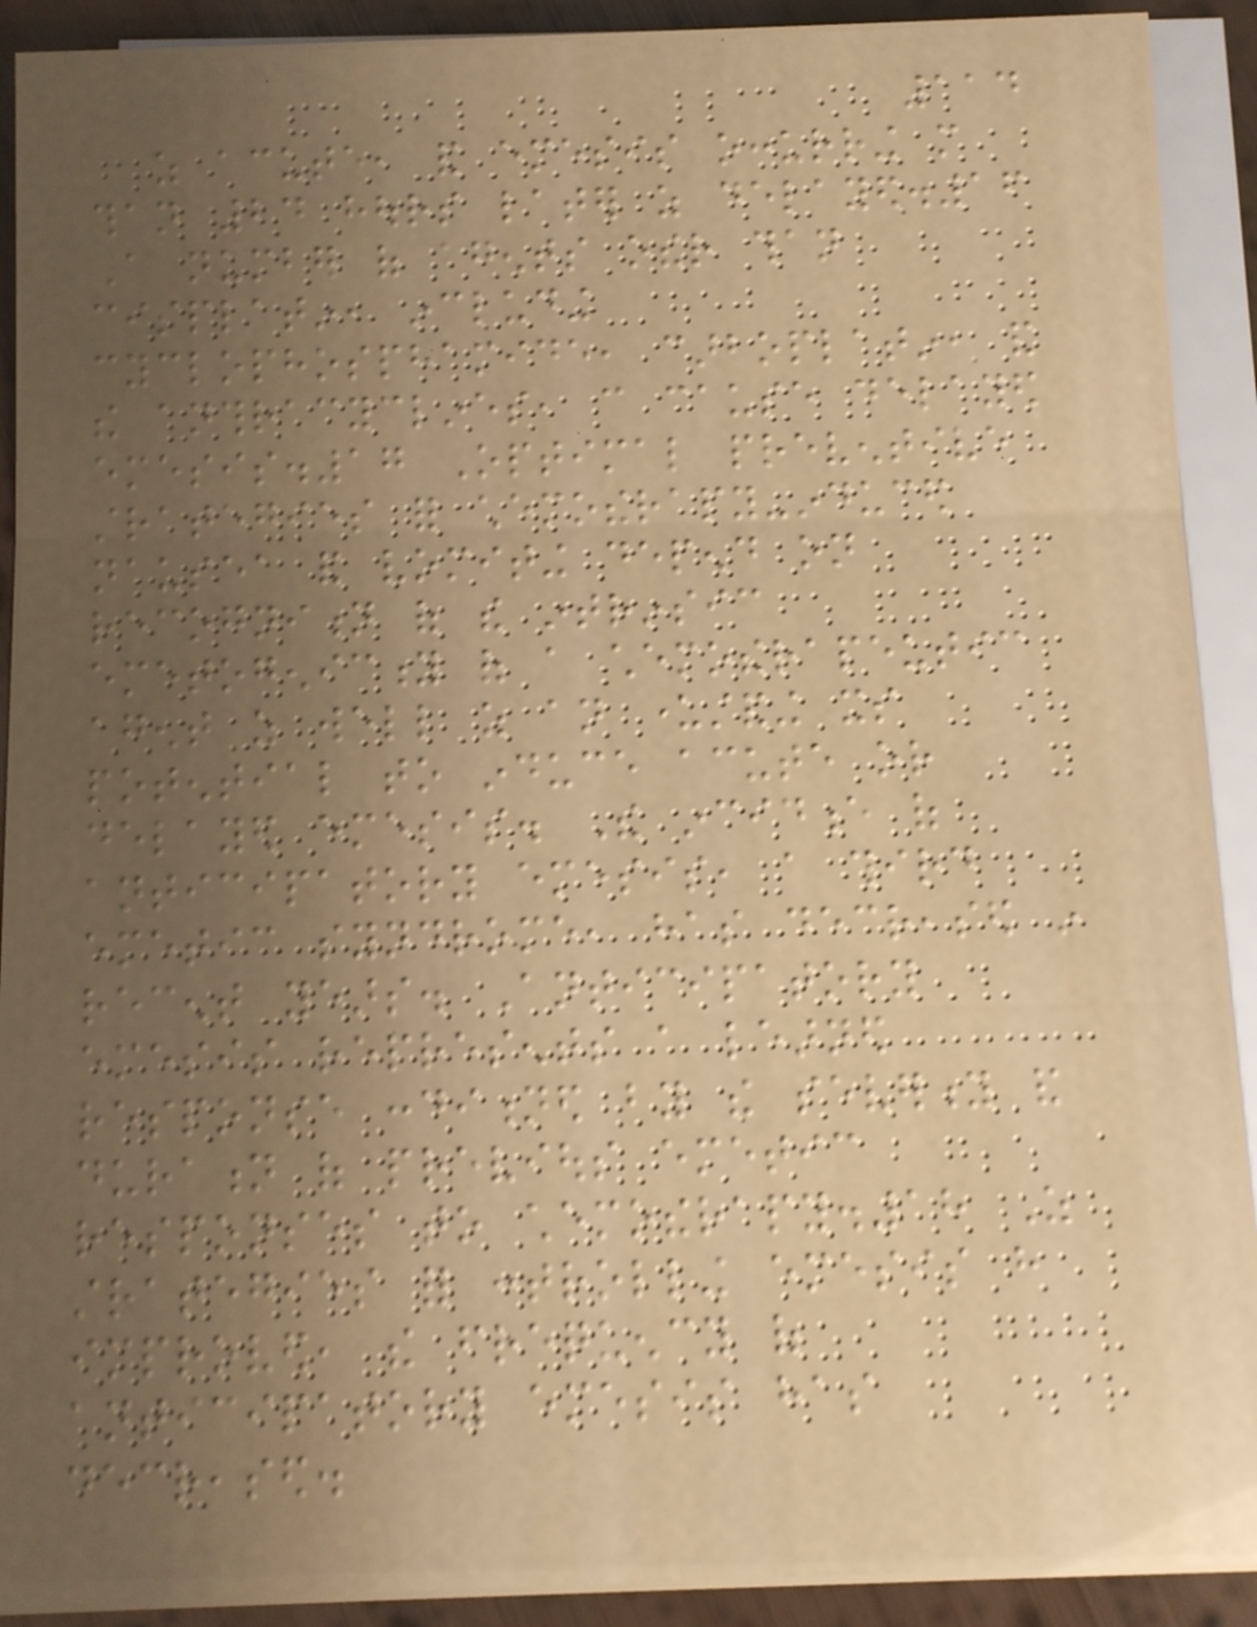114
as acute, and emesis occurring more
than 24 hours later as delayed.16
A number of agents other than
cisplatin, including
cyclophosphamide, carboplatin, and
the anthracyclines, can cause delayed
emesis.17 Optimal preventive
strategies for chemotherapy-induced
nausea and vomiting depend on
recognition of the intrinsic
emetogenicity of a chemotherapeutic
agent as well as an understanding its
potential to induce acute or
delayed emesis. The incidence of
anticipatory emesis, a third
emetic syndrome, has decreased in
recent years. Anticipatory
emesis represents a learned
response conditioned by the severity and
duration of previous emetic
responses to chemotherapy.18 As
strategies for controlling emesis have
improved, the frequency of
anticipatory emesis has
decreased.
